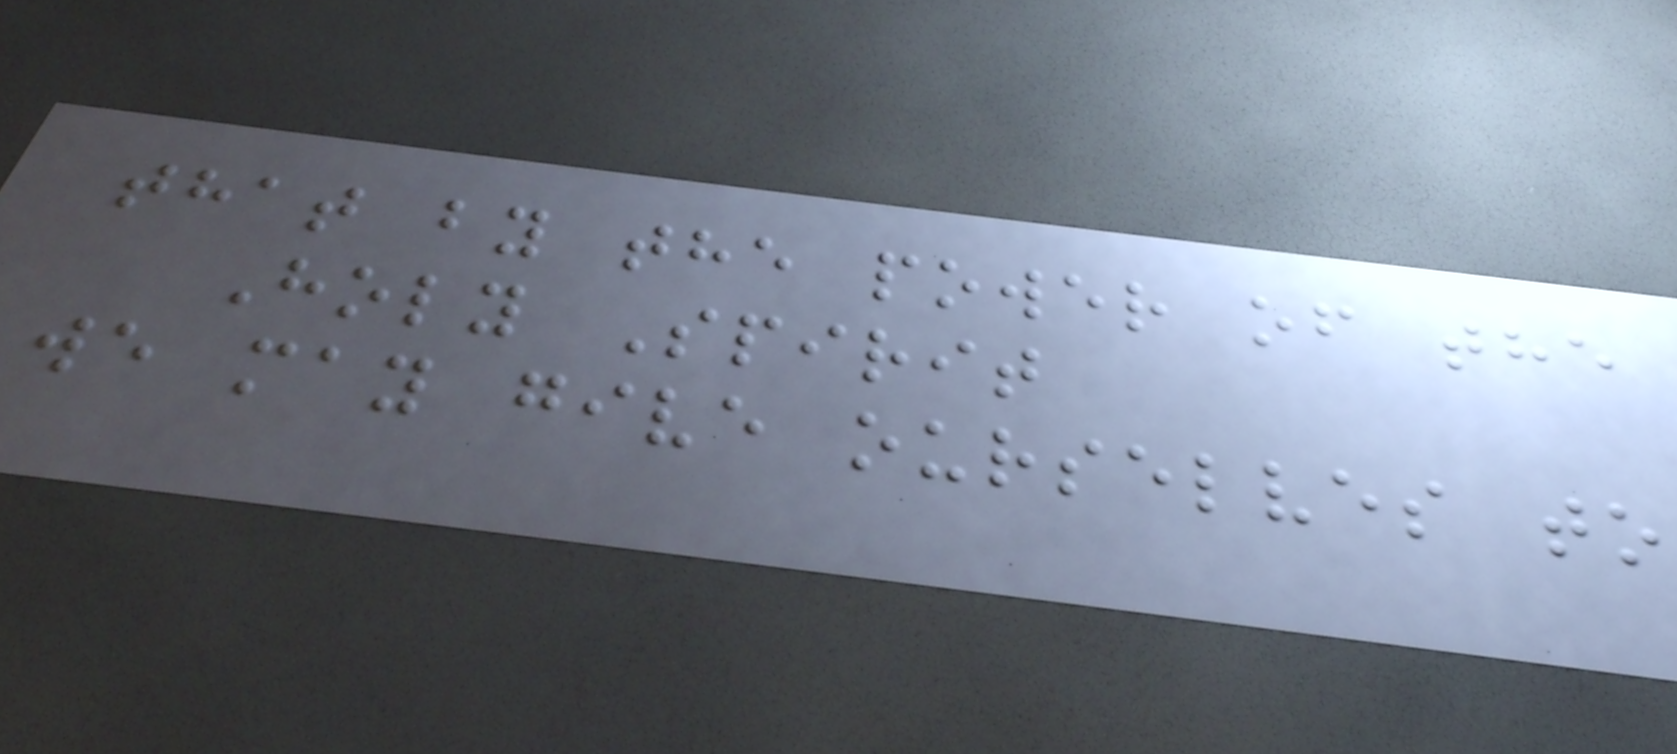that by the power of the
Holy Spirit
we may give ourselves to
